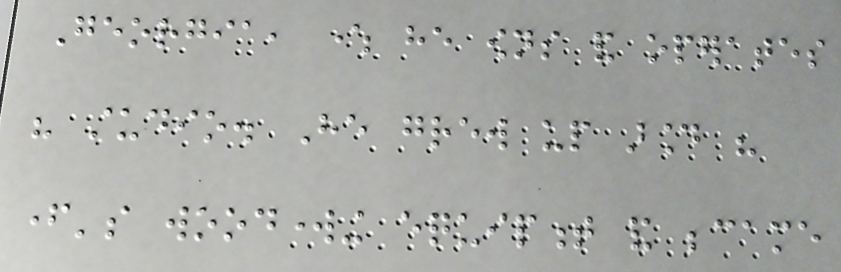Georgia, where he owns and operates
his studio. He grew up around his
father's woodworking equipment and became
